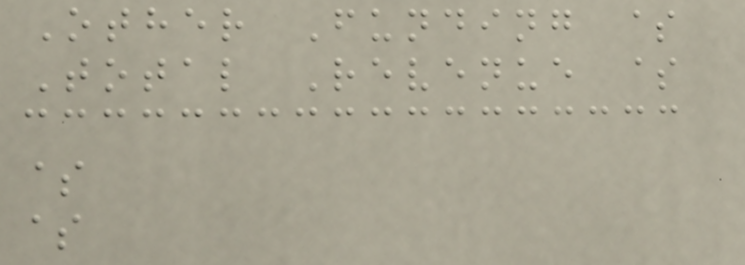Other Funding $
Total Revenue $
$
$
